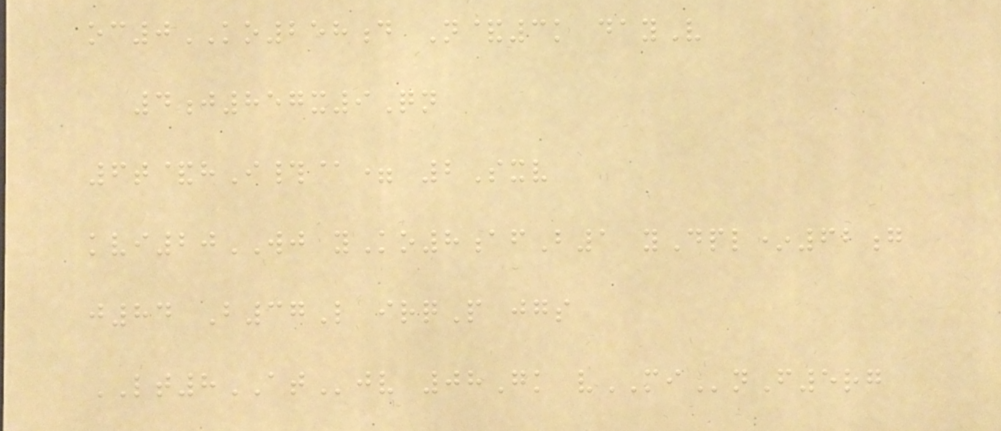oc0KO258d N&3k dayV
4j857x9Qn
6t&hI#@= 2Sxv
kvi20WJ yKo8afB1 yDpl*62g
j84 B37L irqP jgs
LT8ATjv 08Gk vMInF5rg
